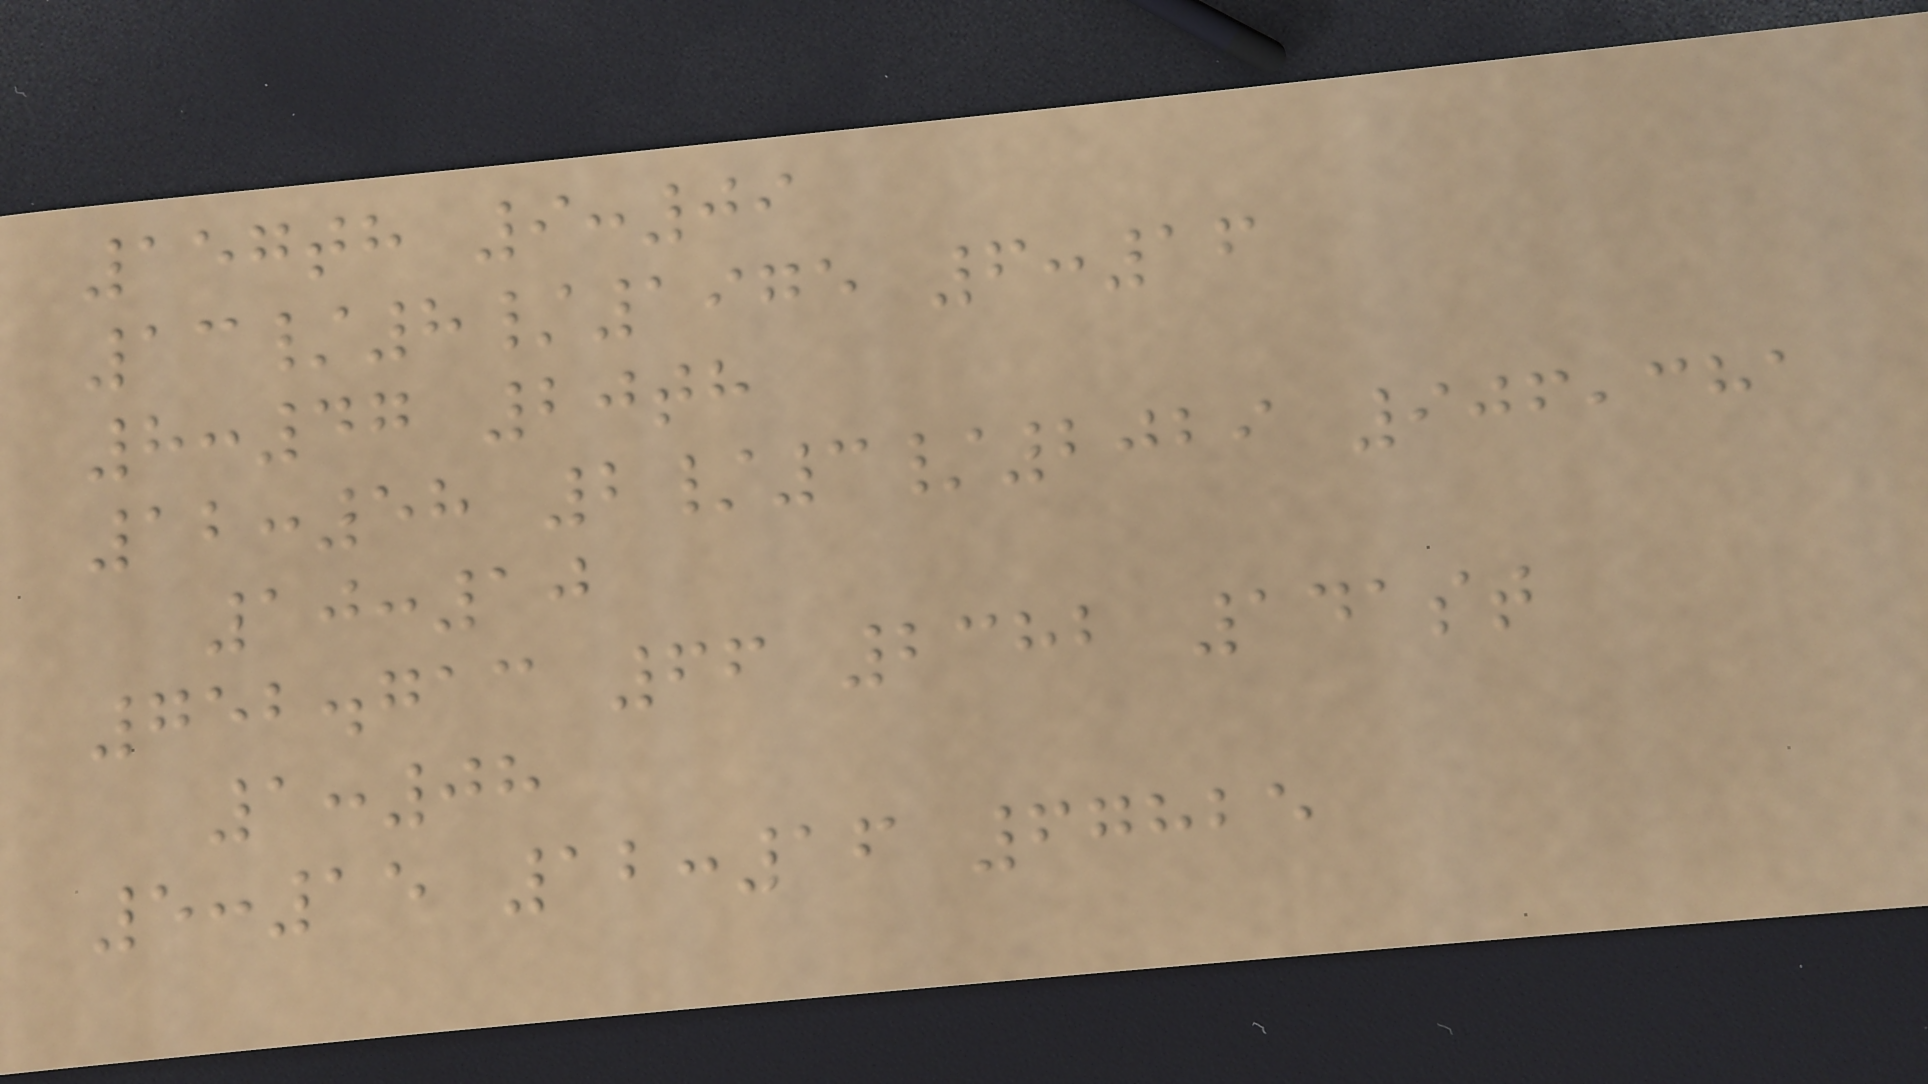157th 9:09
13/8/1975 6:16
8:47 20th
12:58 2/3/2029 906,381
10:10
752.713 66 2382 141st
1:08
5:15 12:16 67825
